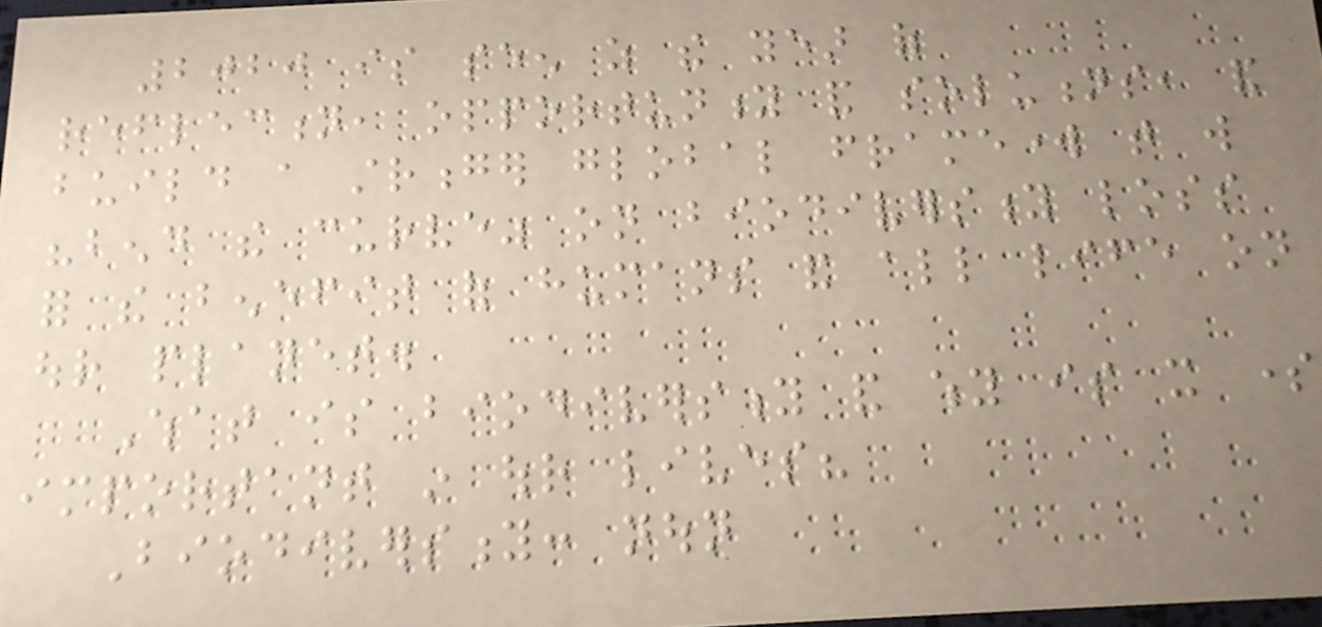2020 is seen as the year of
reflection, opportunity and solutions, and
build a stronger global framework that will
"bend the curve" on biodiversity loss
for the benefit of humans and all life on
our planet.
What is biodiversity and why is it some
important in our lives?
Biodiversity: noun
